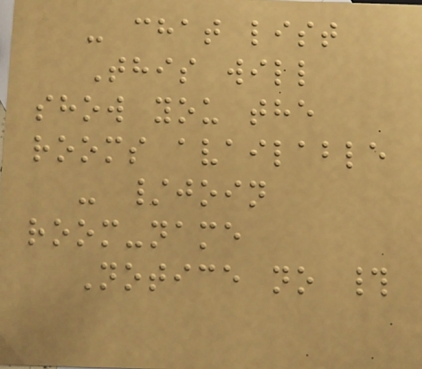- chat list
This will
show you the
rooms available
- /join
room-name
Notice no #
